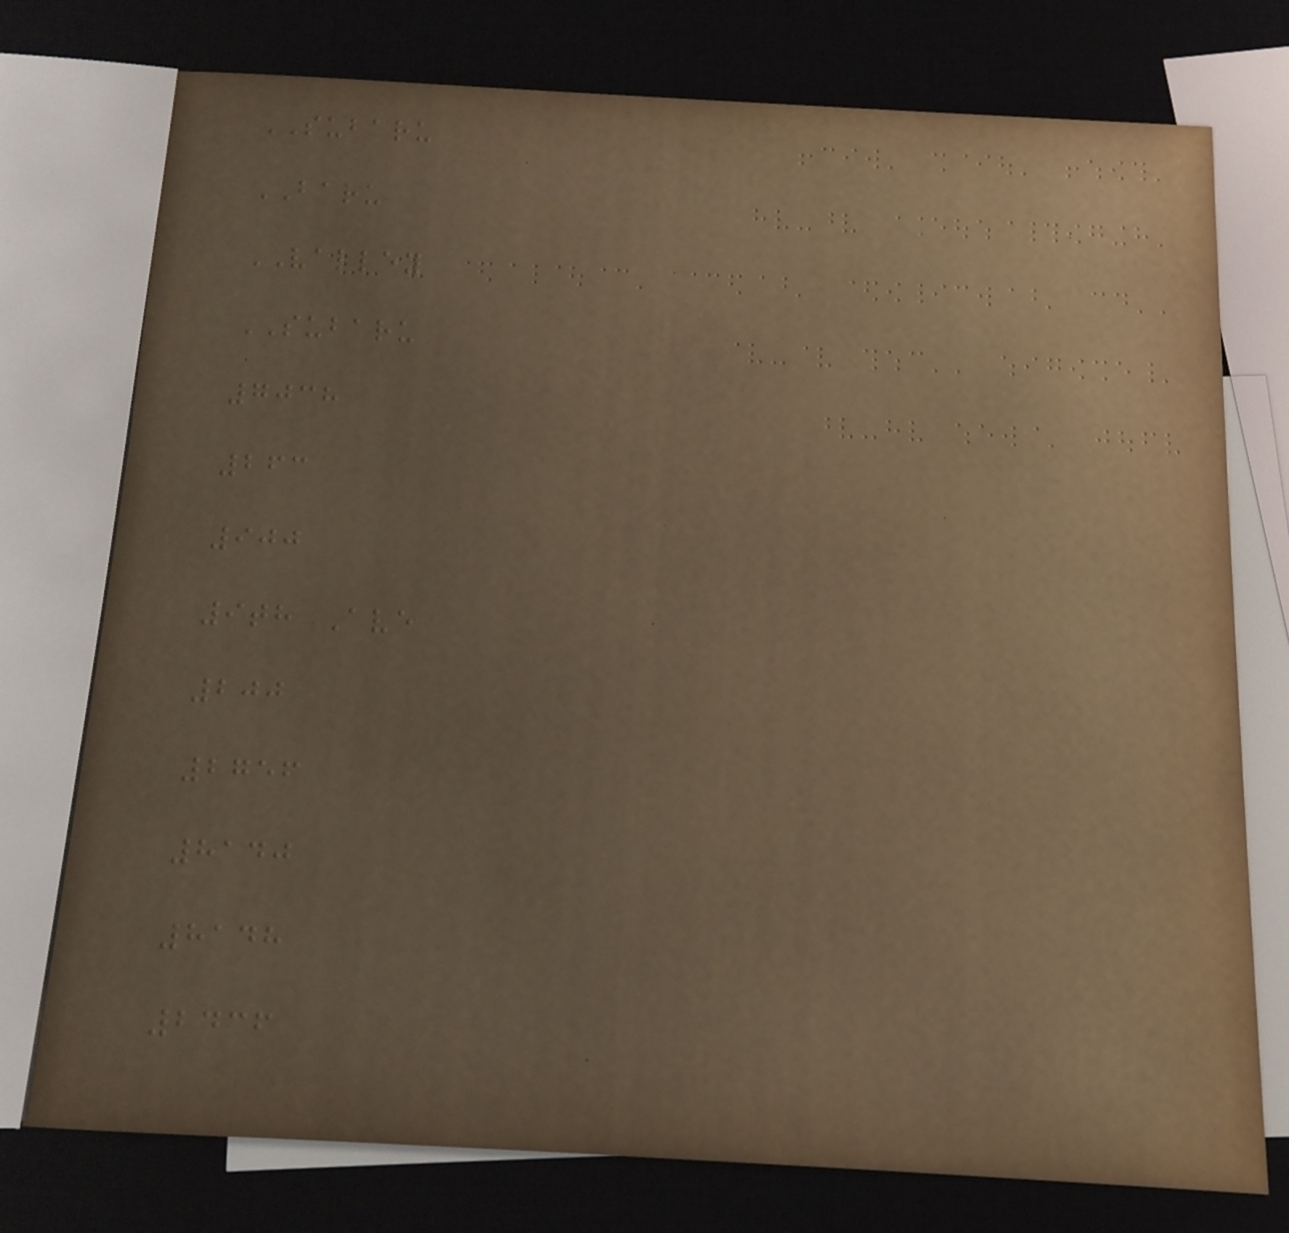SUBARU
BARU
VALLEY
SUBARU
7038
263
900
9th Ave
200
2756
8140
8148
2436
